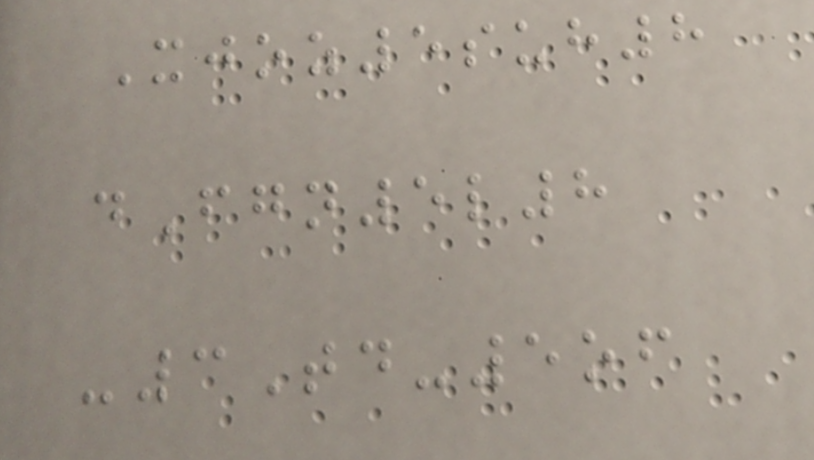Xjoz5suh8
dFgn5l8
-3Td-5of
